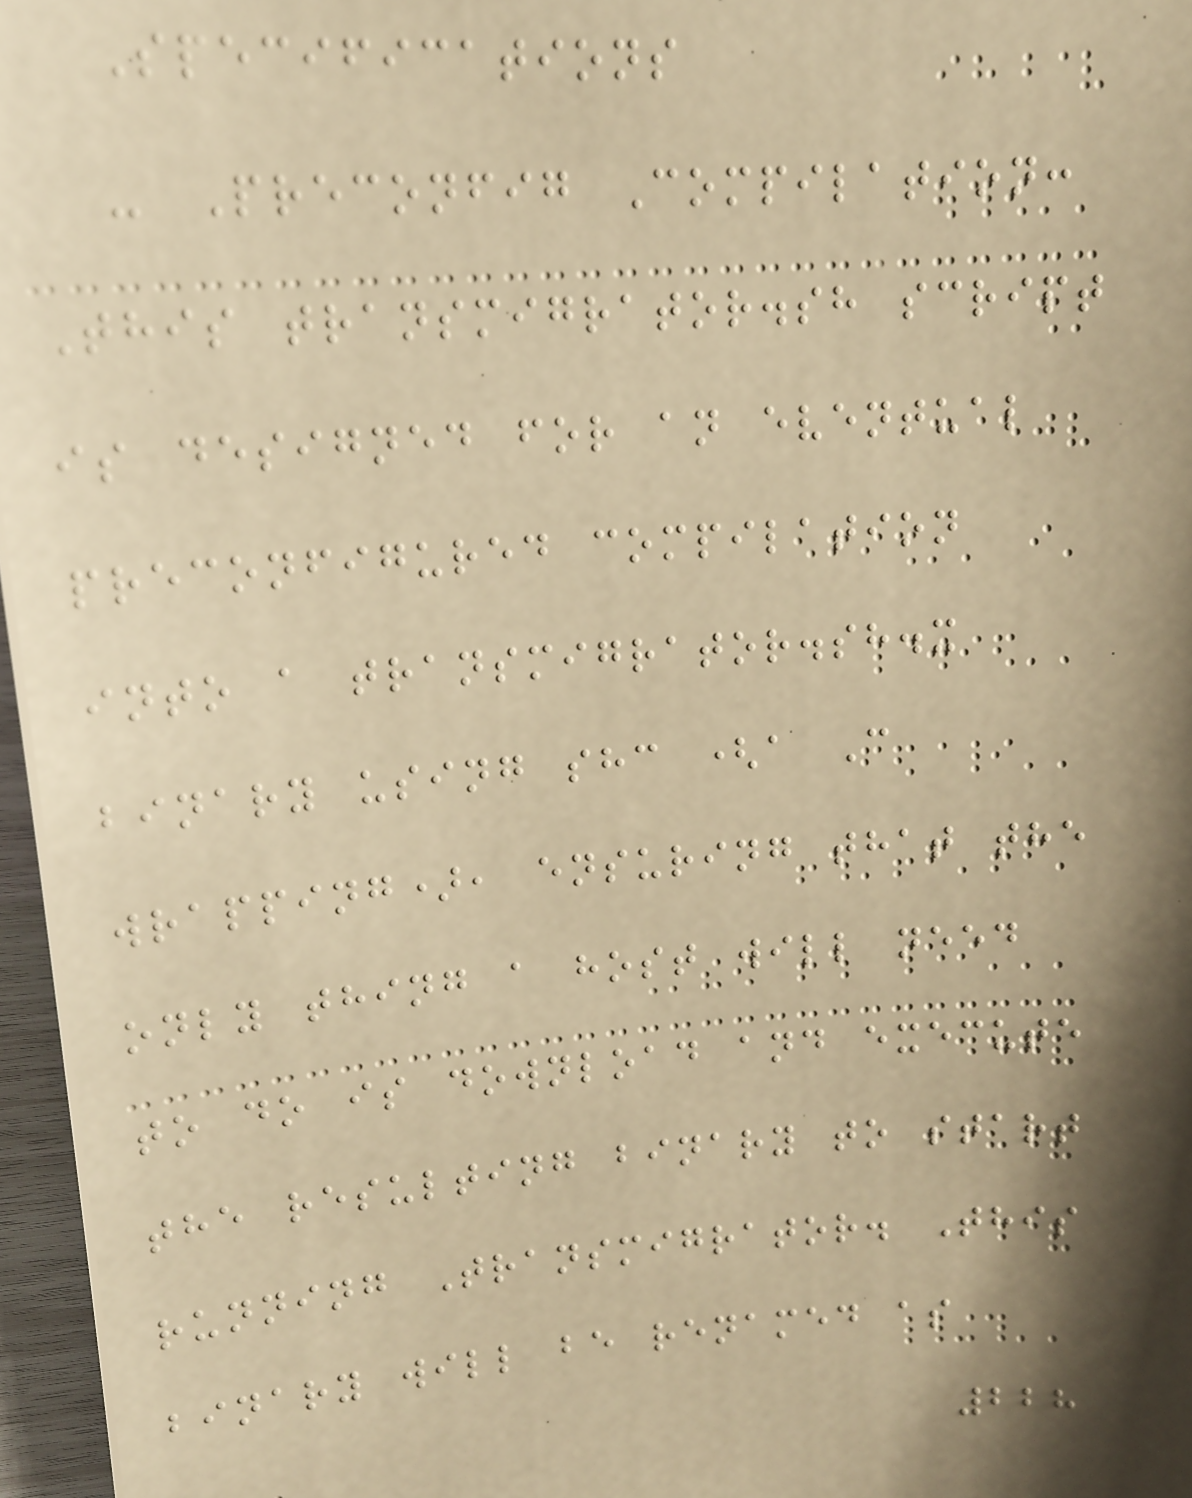Specifications
- Preconfig Compilation:
This transmigrator.sh script
is designed for an eventual
preconfigured compilation
into a transmigrator.sh.x
binary using shc (a C
wrapping), ensuring that the
only thing a host will need
to do is download and execute
the resulting binary to start
running Transmigrator. This
binary will be renamed as
228
